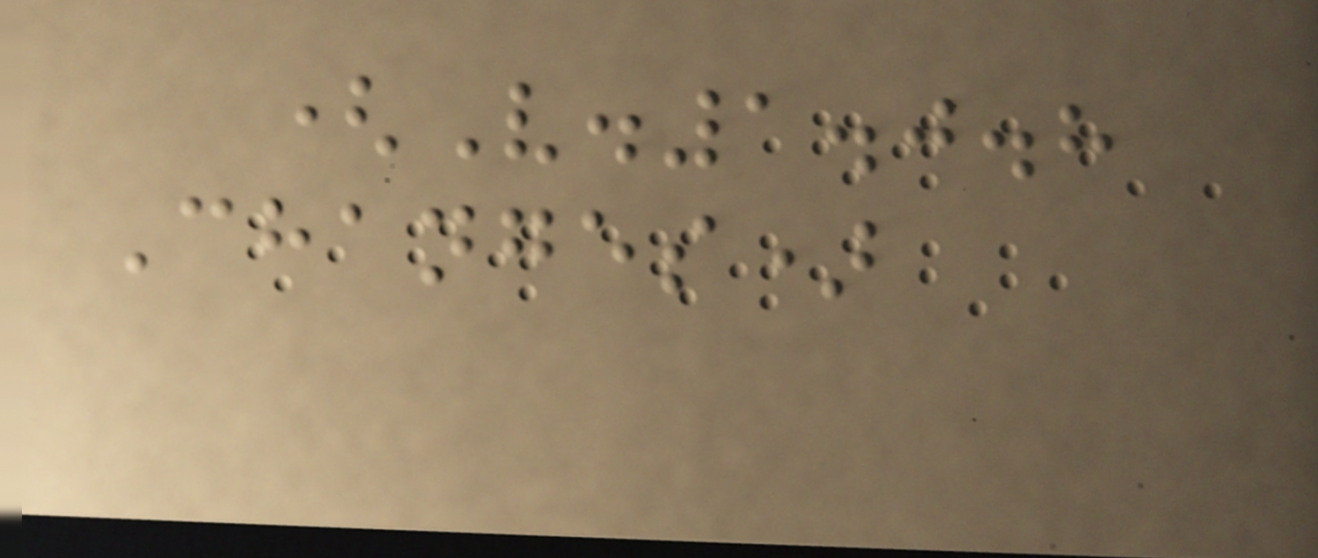(V.1.0.8
Changes)
